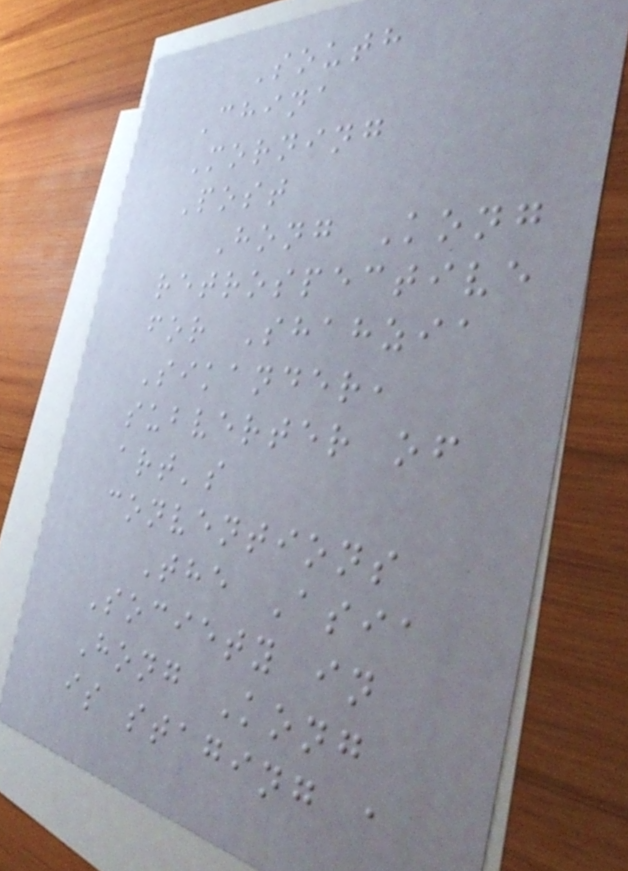South
China
Morning
Post
Hong Kong
retrospective
for Shahzia
Sikander,
subverter of
art's
conventions
The Asia
Society in
Hong Kong
is staging a
